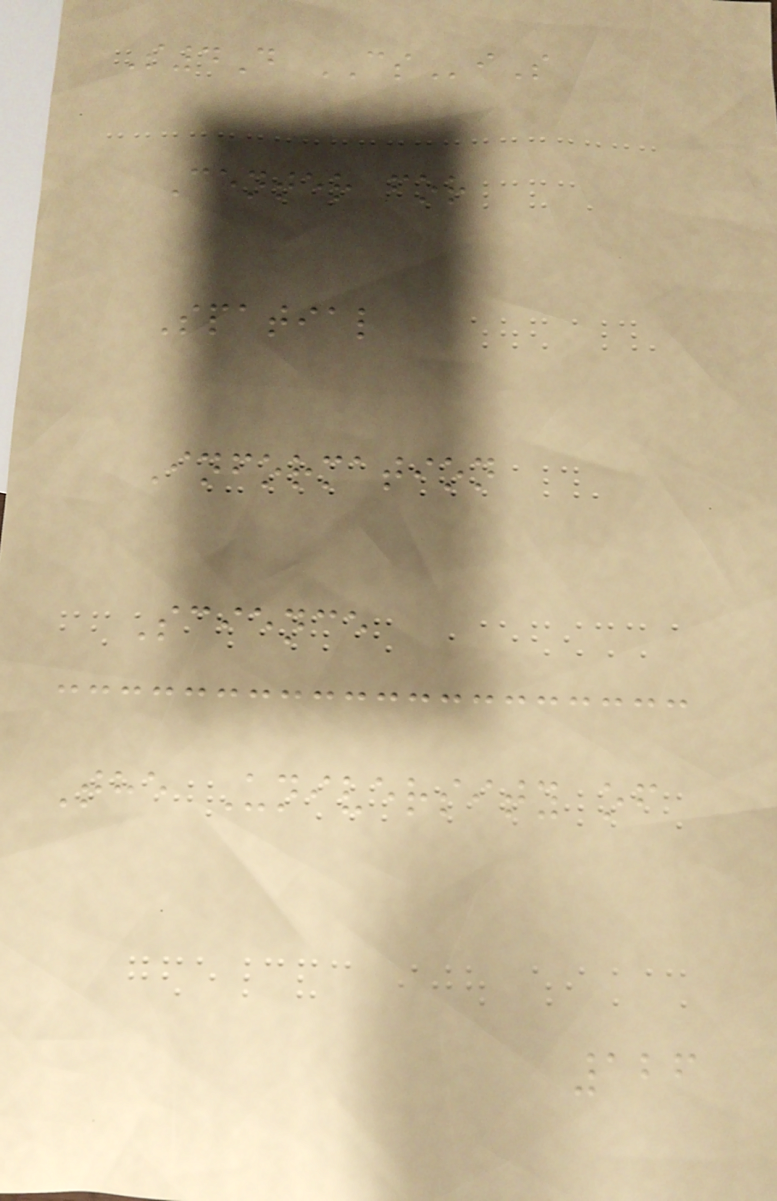S4D CSiS
Center for
Spatial
Information
Science
The University of
126
